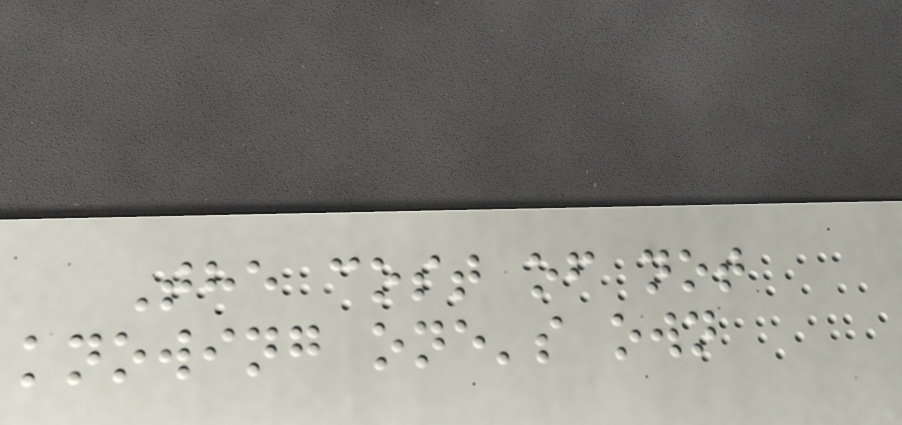The cost of not
knowing one's own
